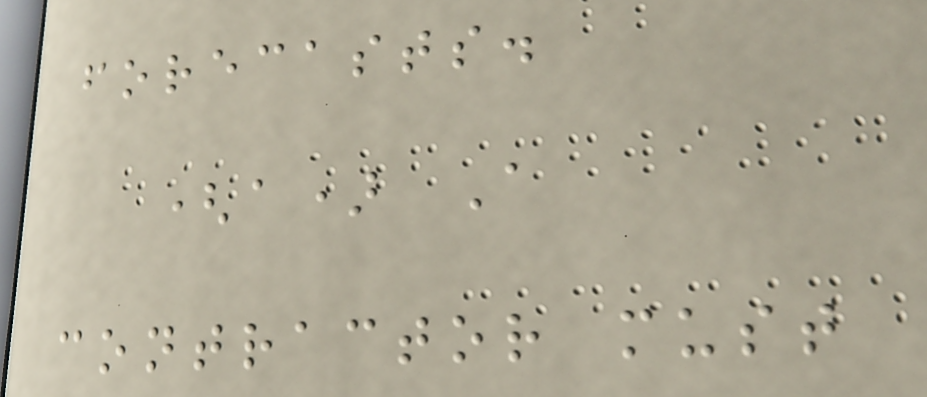forecasts.
(a) A
contractor must
